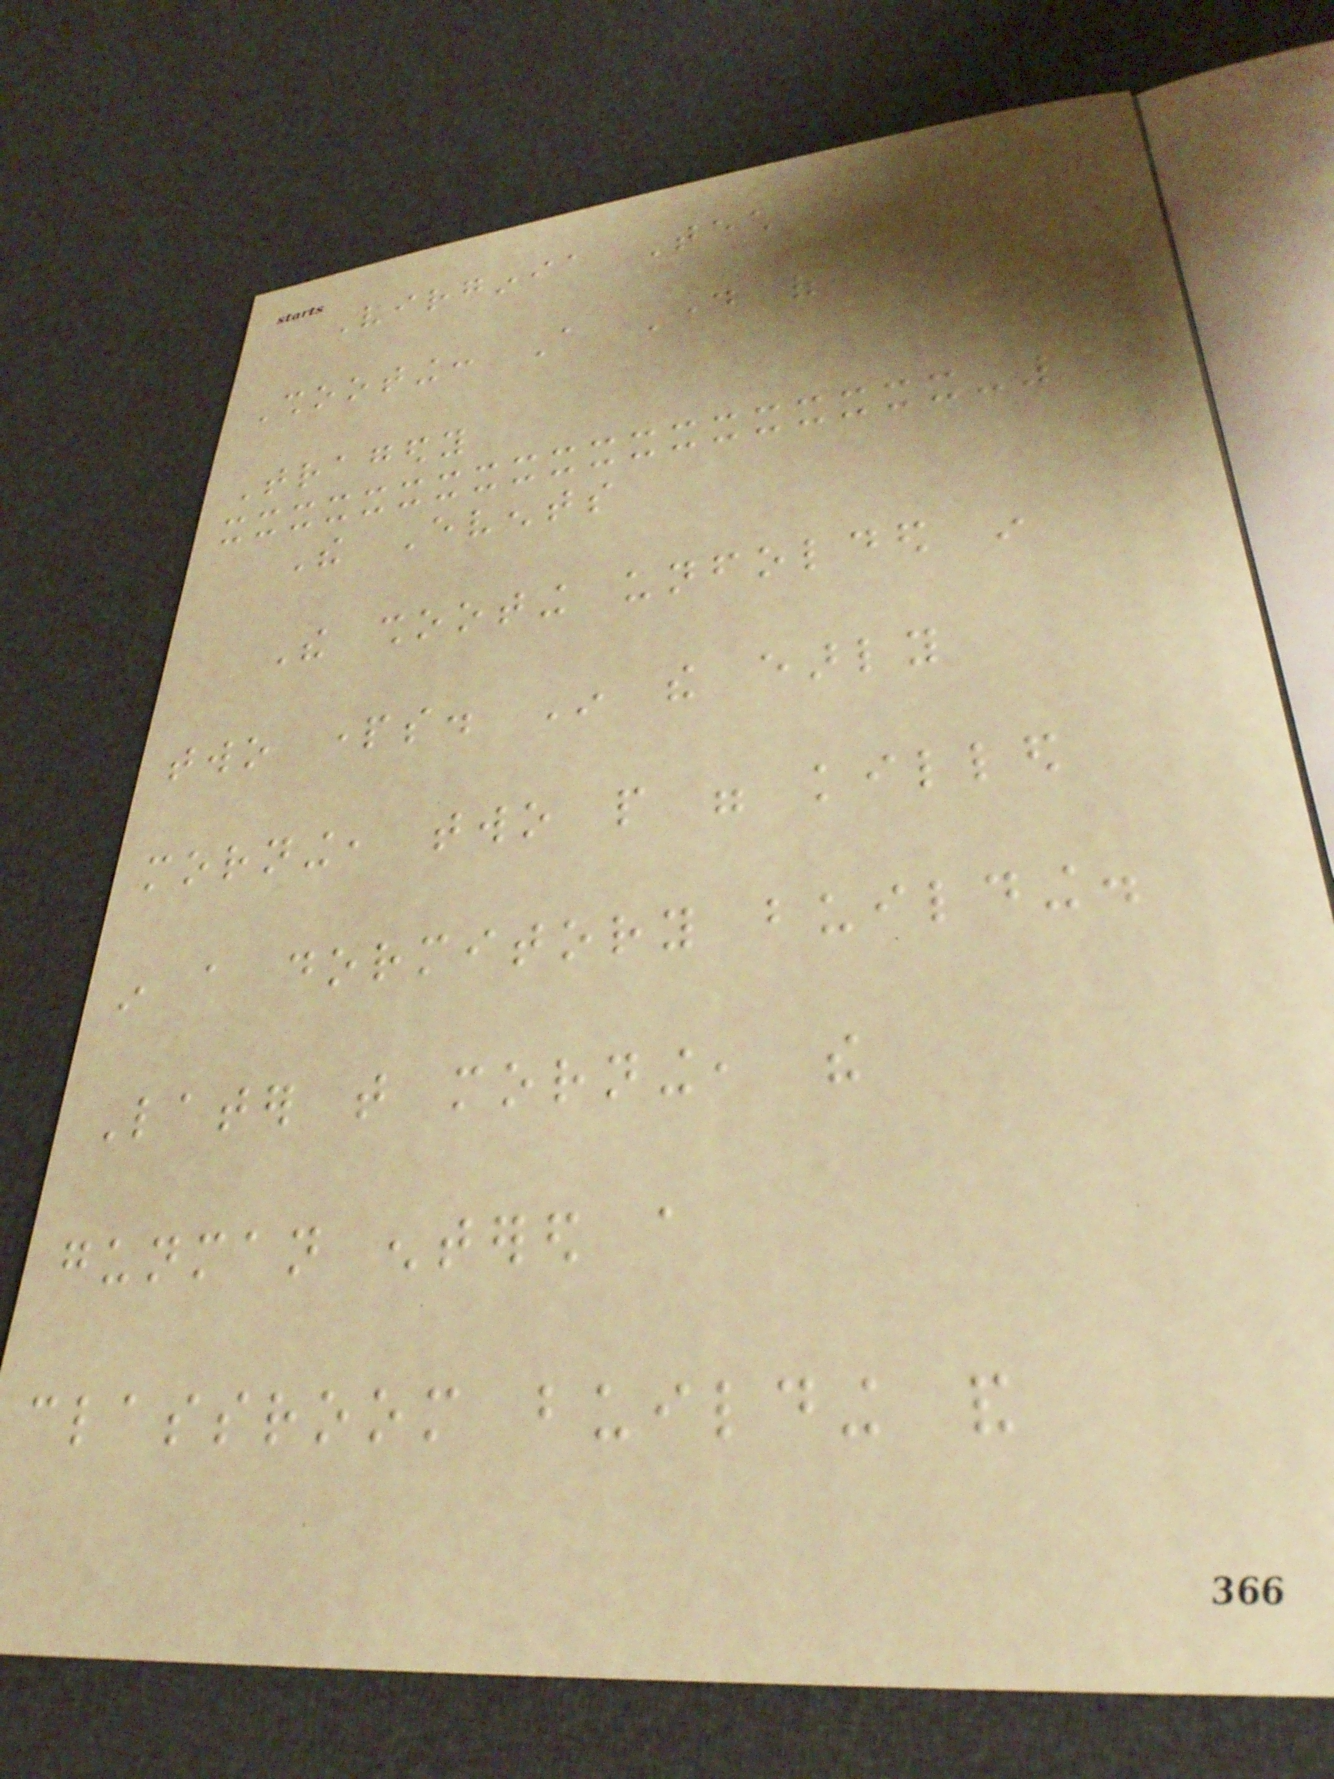Virginia Tech
Shooting: A Day of
Tragedy
The Events
The shooting unfolded in
two parts. In the early
morning, two people were killed
in a dormitory building.
Later that morning, the
gunman entered a
classroom building and
